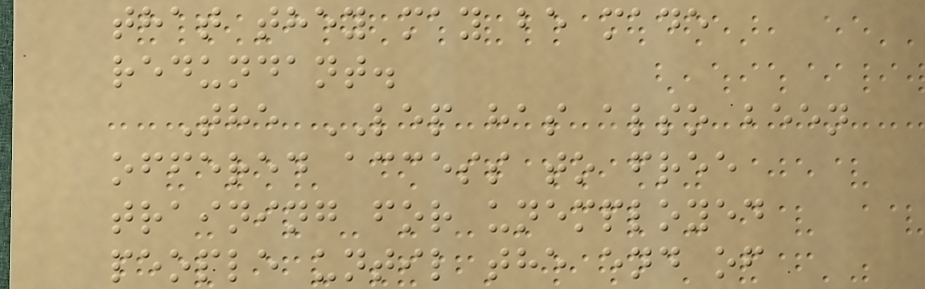that they may be made
redundant.
The LEP has also been
offered access to free
training for unemployed
people until the end of
